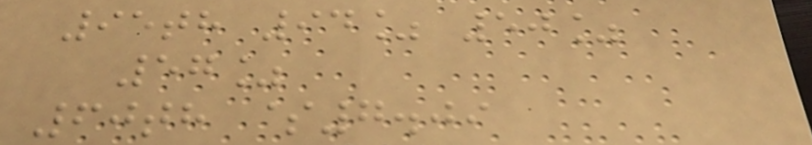95th 94% 50%
57%
60th $7.09
